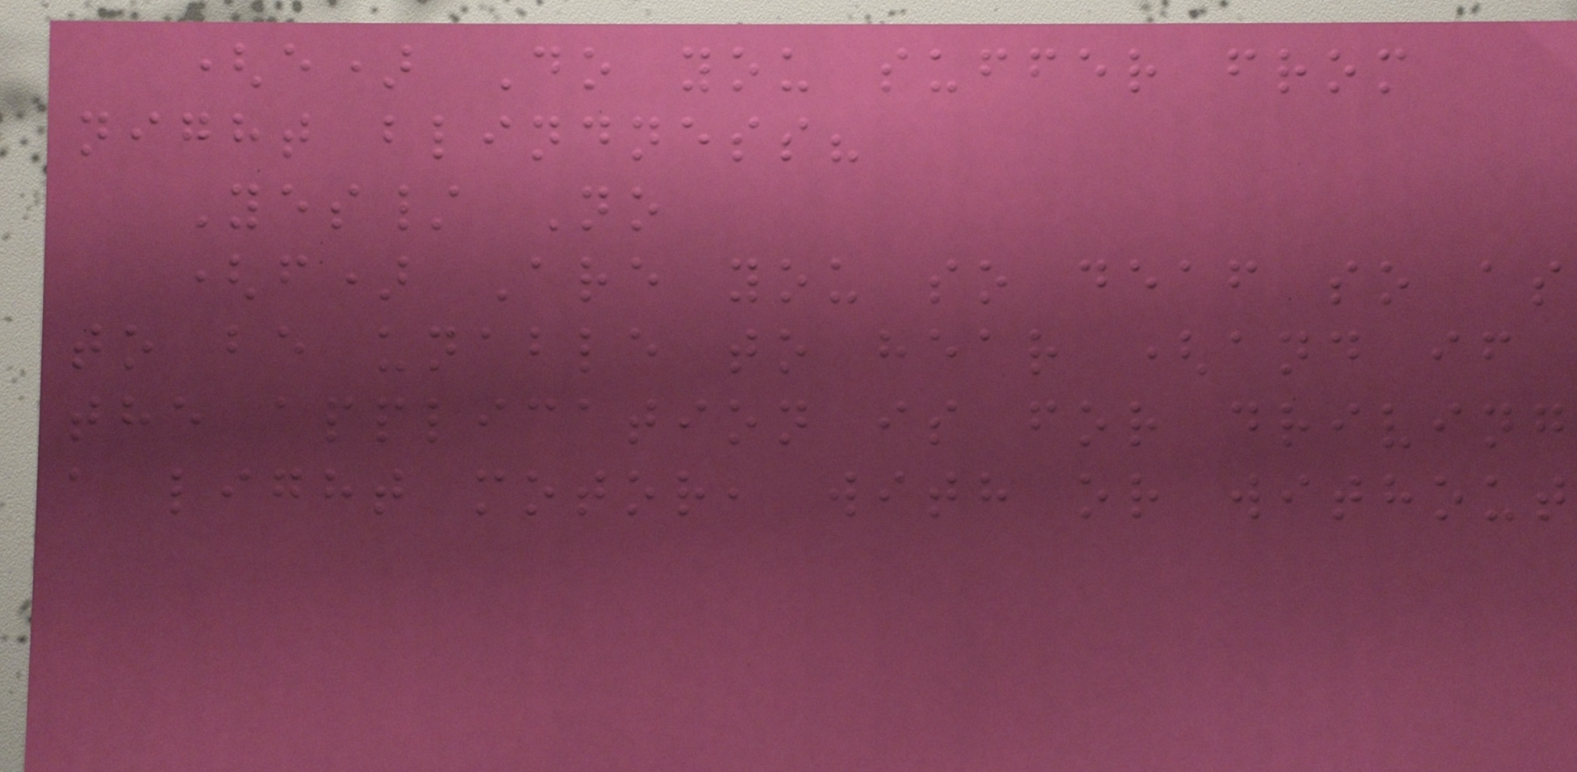(e) Do you suffer from
night blindness?
Yes/ No
(f) Are you so deaf so as
to be unable to hear (and if
the application is for driving
a light motor, with or without
